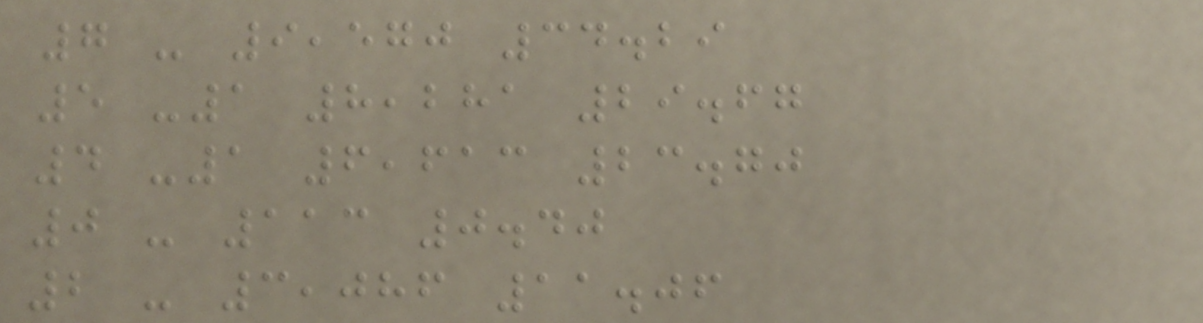7 - 9,570 34.29
5 -1 8,281 29.67
4 -1 6,613 23.70
0 - 113 0.40
2 - 3,086 11.06
